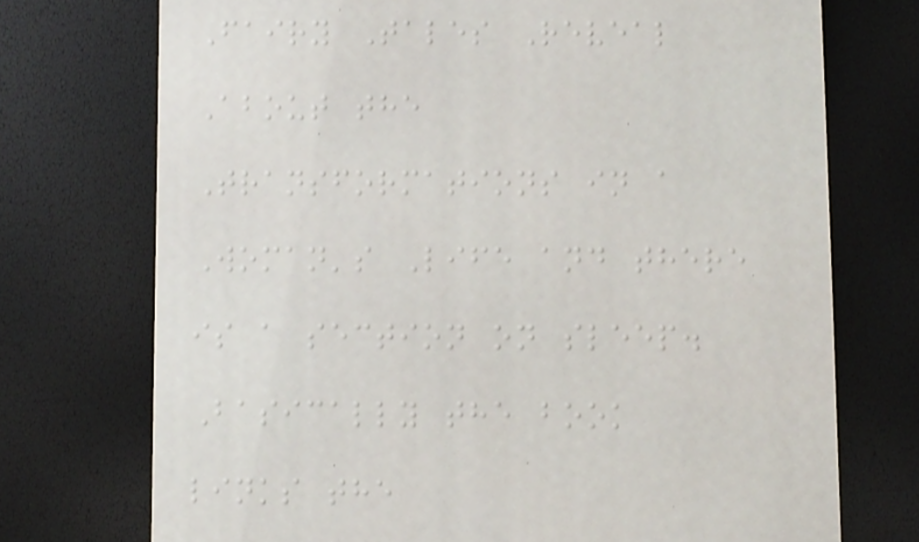Fairy Tales Reveal
About the
Transformations in a
Woman's Life and there
is a section on sleep.
Basically the book
links the
